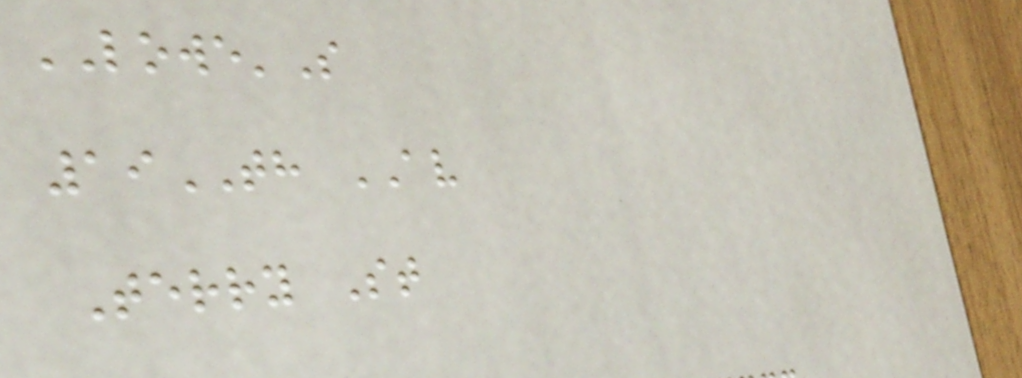LOWE'S
19TH AV
Terry St
